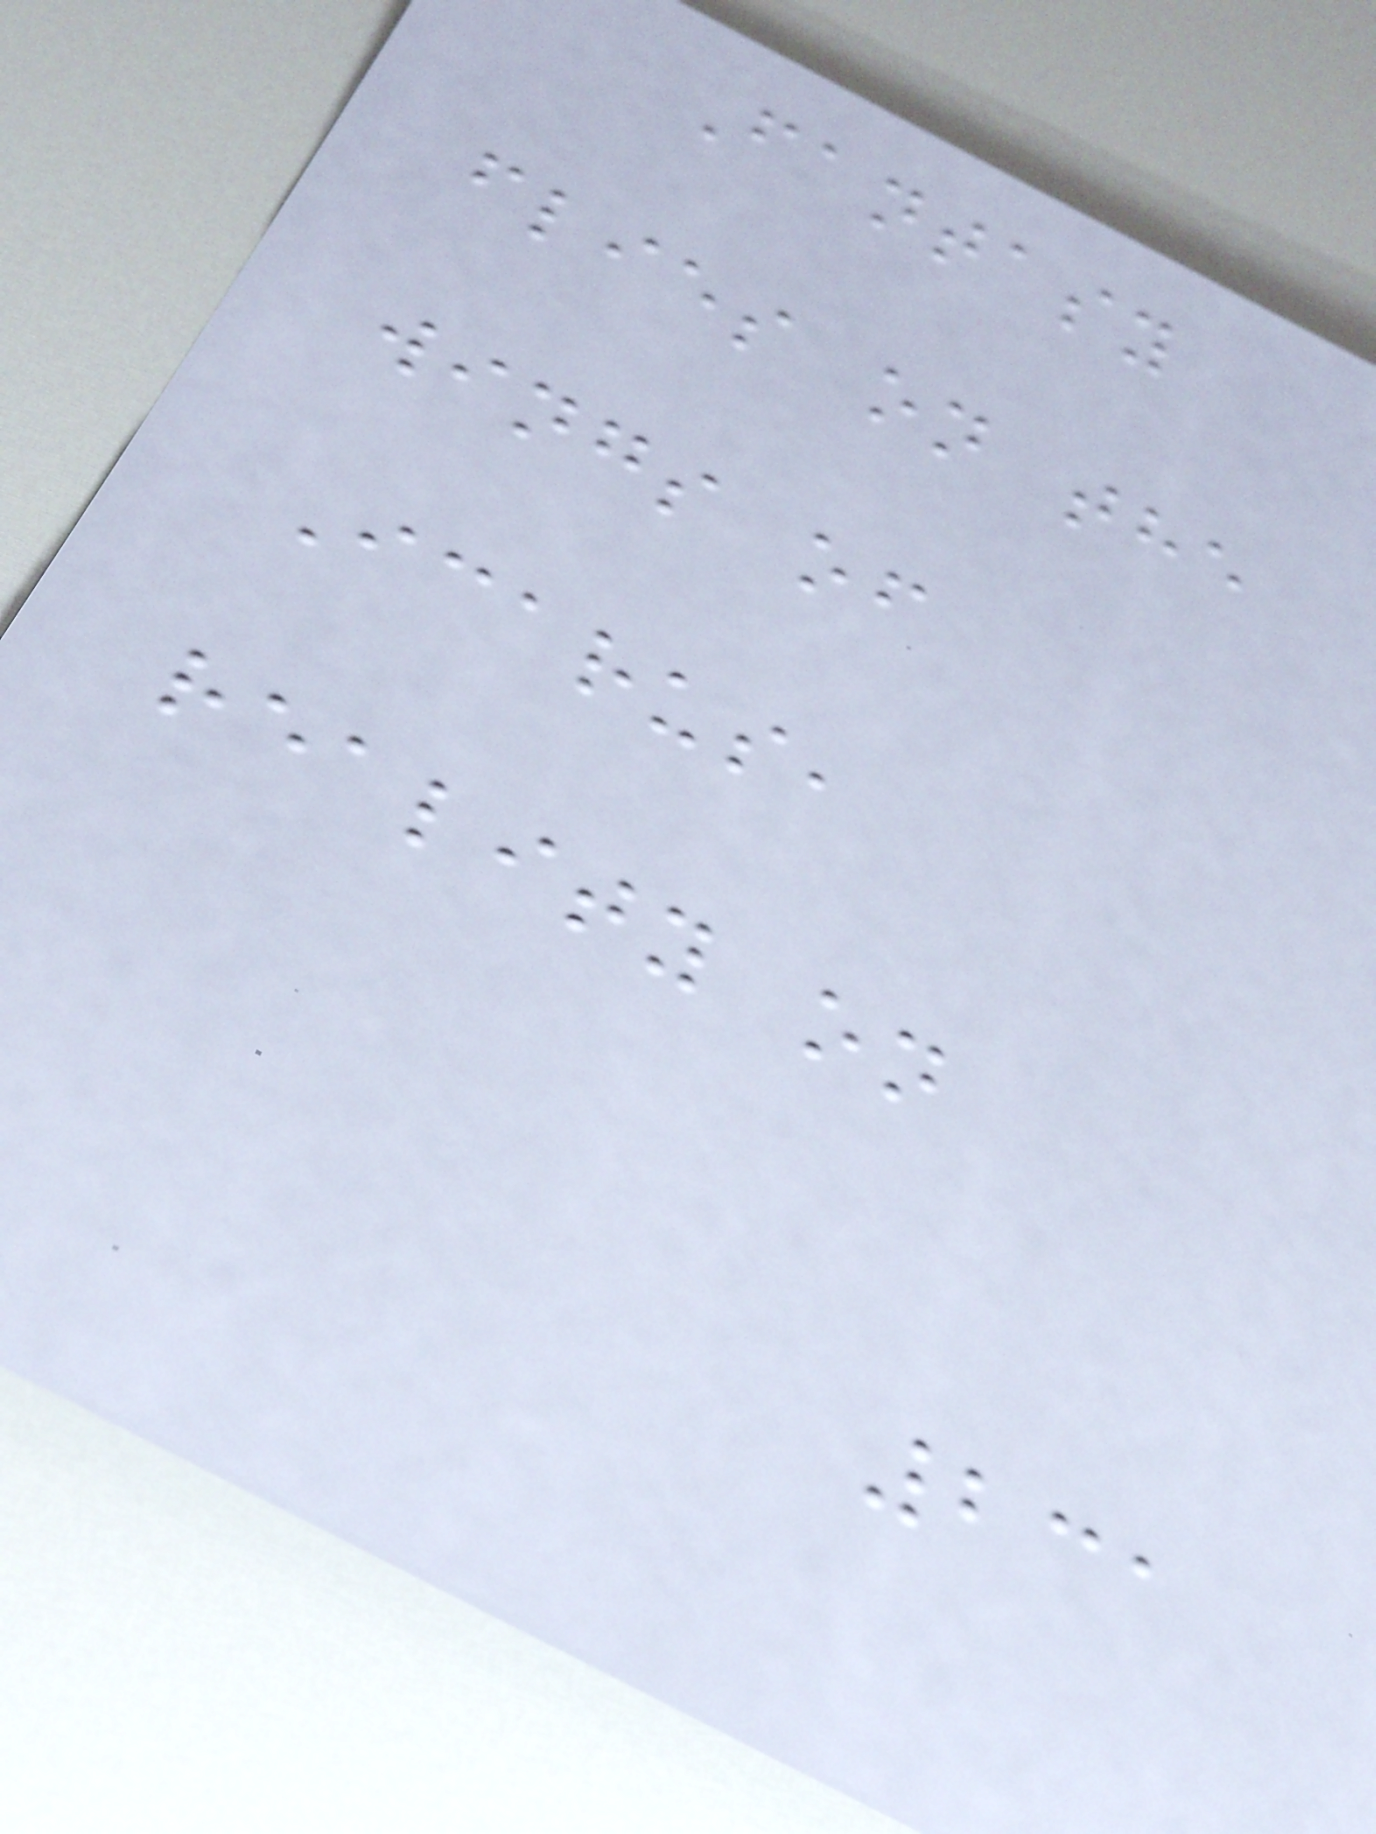Fantasy
flies on the
wings of
Icarus,
reality on
231
